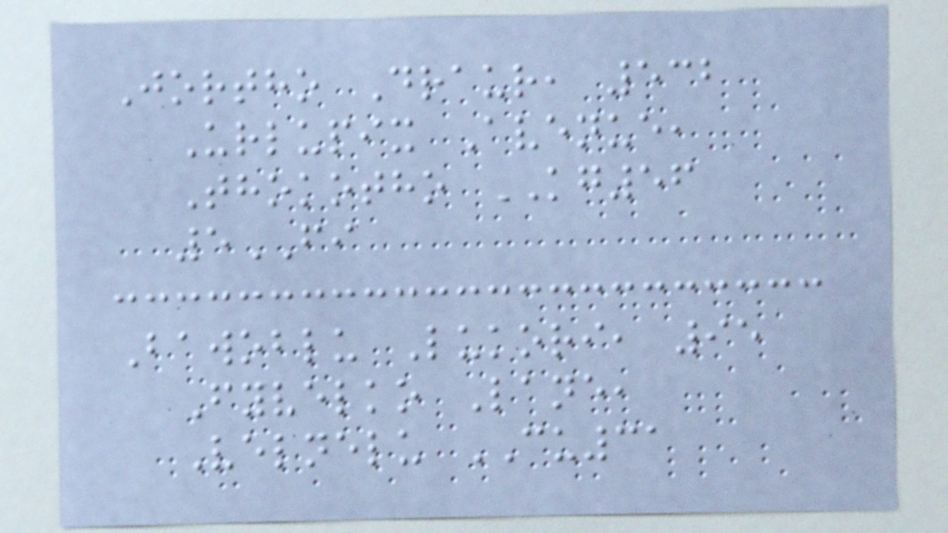Jortho Draur, 532
Urlupix Avenue,
Thokotho KG56
5FI
Bawoblu Lukori, 95
Fyvelko Lane,
Velnelu CU31
